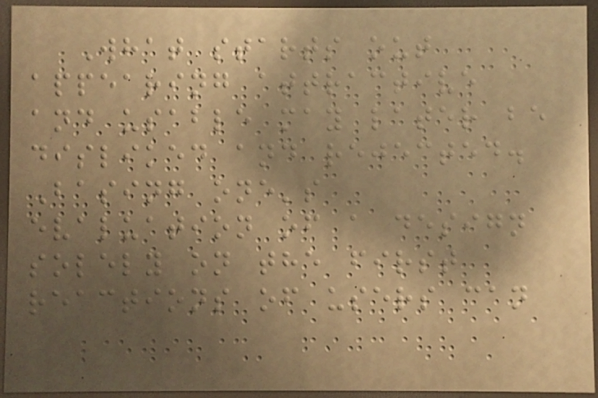What starts out
appearing attractive
and usable may later be
disliked and rejected.
Basing one's
evaluation of a design
solely on the first
reactions of users can
